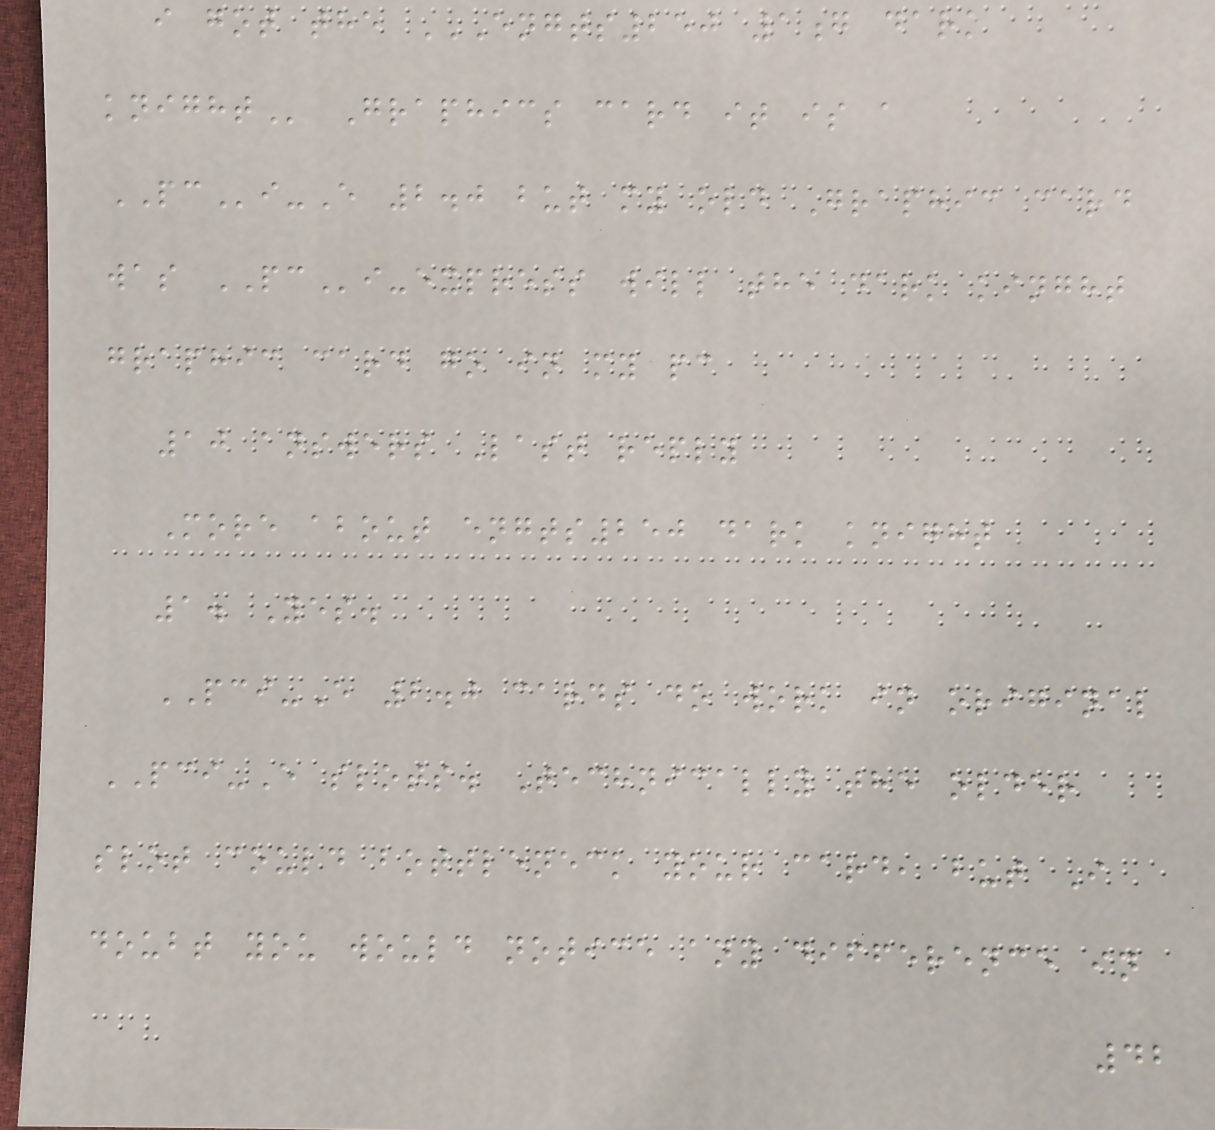i got the ENGTS250 1G DARK
KNIGHT Graphics card it is a
PCi-E 2.0 but my old Graphic card
was PCi-express will the dark kinght
graphic card go in my pc
10 answers Last reply
More about engts250 dark knight
1. Yes.
PCI-E 2.0 cards do work in original
PCI-E slots. Technically the older
slot could bottleneck your card, but I
doubt you would notice any difference in
42
